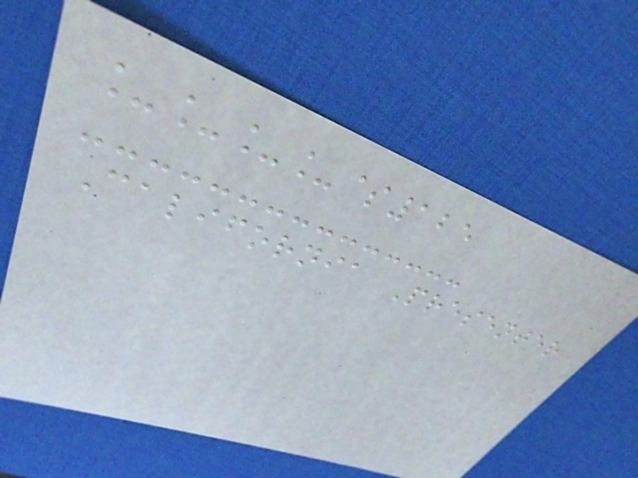____$125
California Presenter
